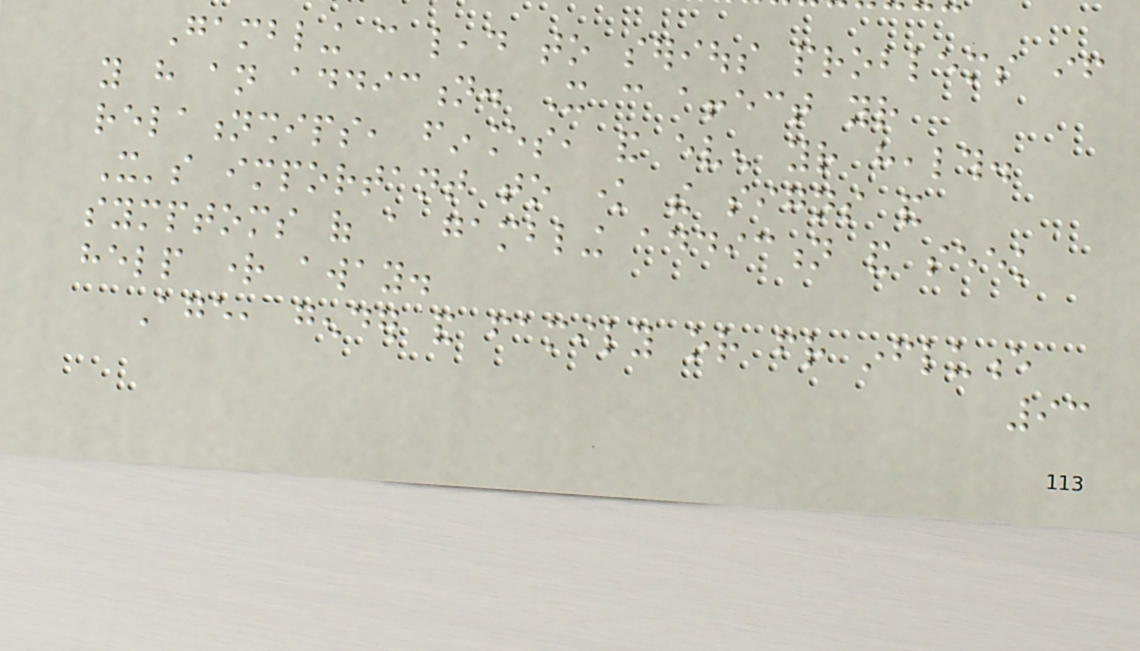Gambling can lead to serious problems if
you have an addiction. It can affect your
relationships, finances, and even your health.
It's important to know the signs and
symptoms of a gambling addiction and seek
help right away.
Age, gender and family or friend influence
93
